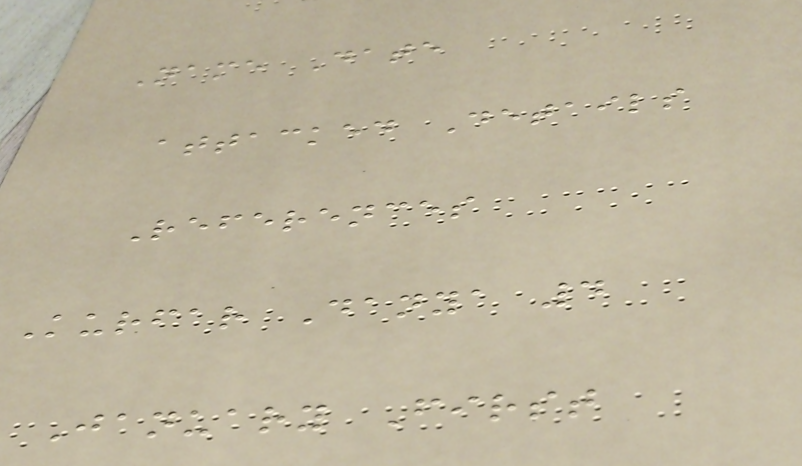Name Date
attacked Details
References
Kurfar Danya 4
January First
